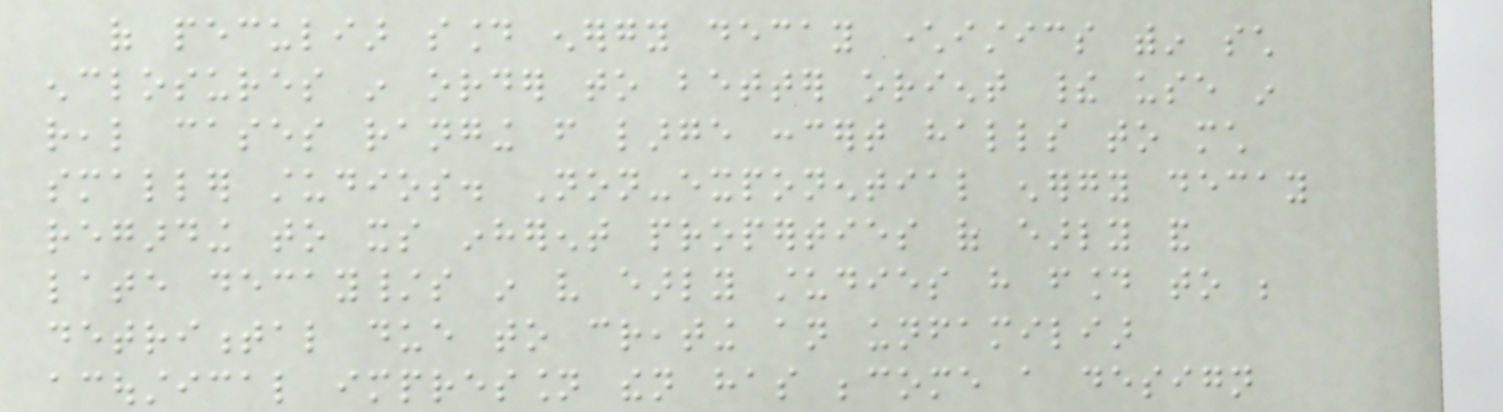of peculiar sound energy decay characteristics within such
enclosures in order to better orient their use in
real cases ranging from large concert halls to much
smaller studios. Non-exponential energy decay
regarding to its inherent properties of early and
late decay/s in very early studies have found to be
detrimental due to creating an unfamiliar
acoustical impression then has become a design
